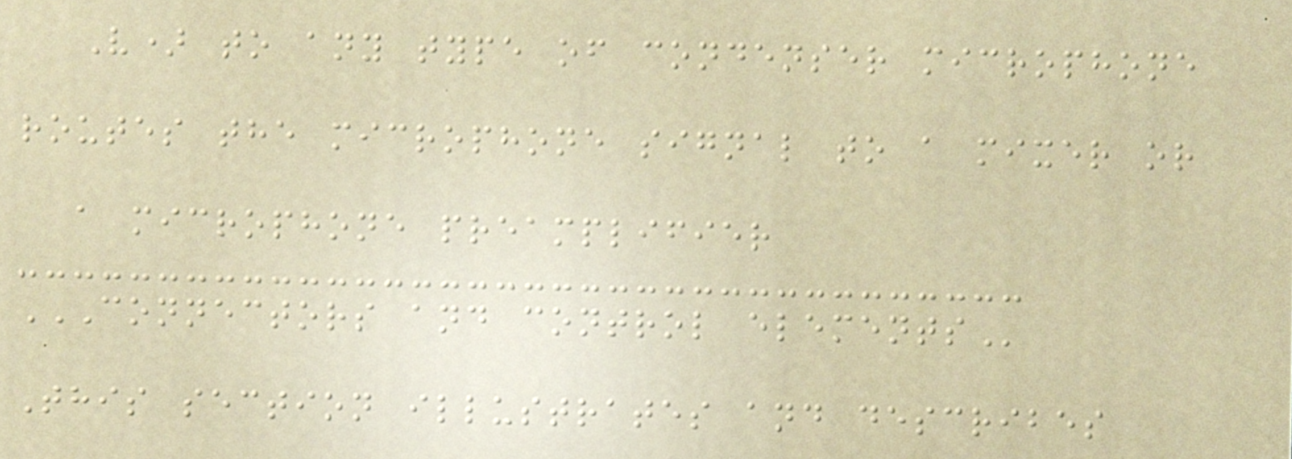V) to any type of condenser microphone
routes the microphone signal to a mixer or
a microphone preamplifier
CONNECTORS AND CONTROL ELEMENTS
This section illustrates and describes
